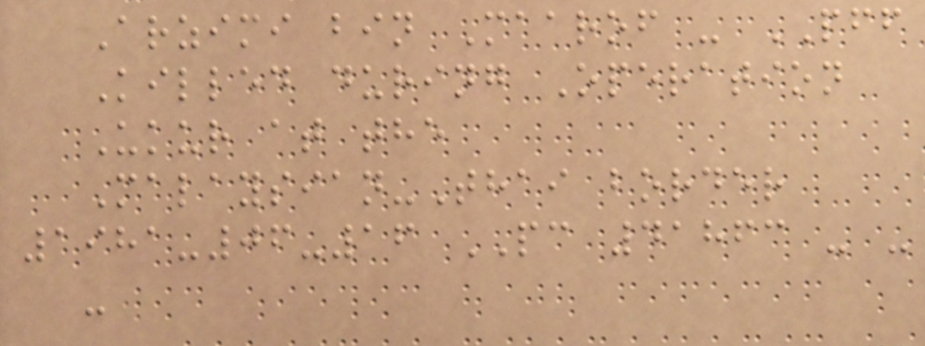Arzimi bin Maarof - PFF
Killed during Operation
Ukur at the
Malaysian-Thai border
1981-06-16 PC 41863 - -
-
